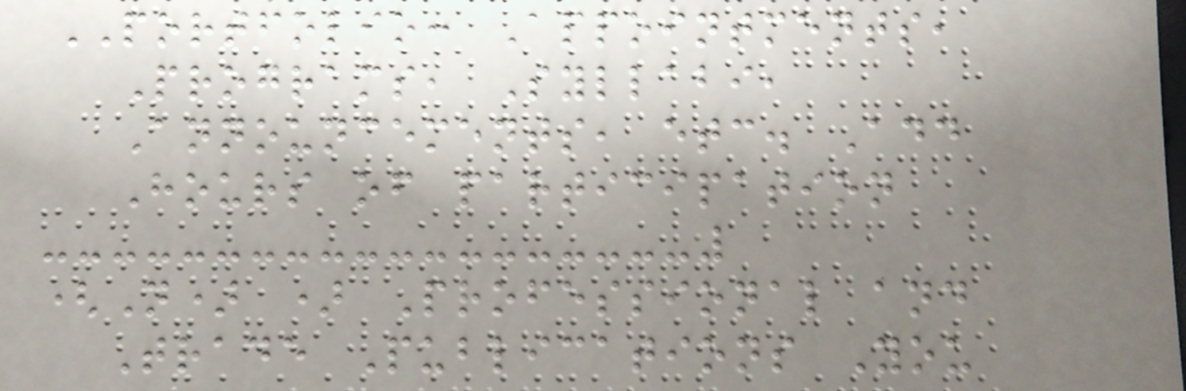PORTFOLIO: Appointments,
Programs, Syllabi,
Announcements, etc. Add
Hours of participation
(N) ) Professional and
Trade Publications You
